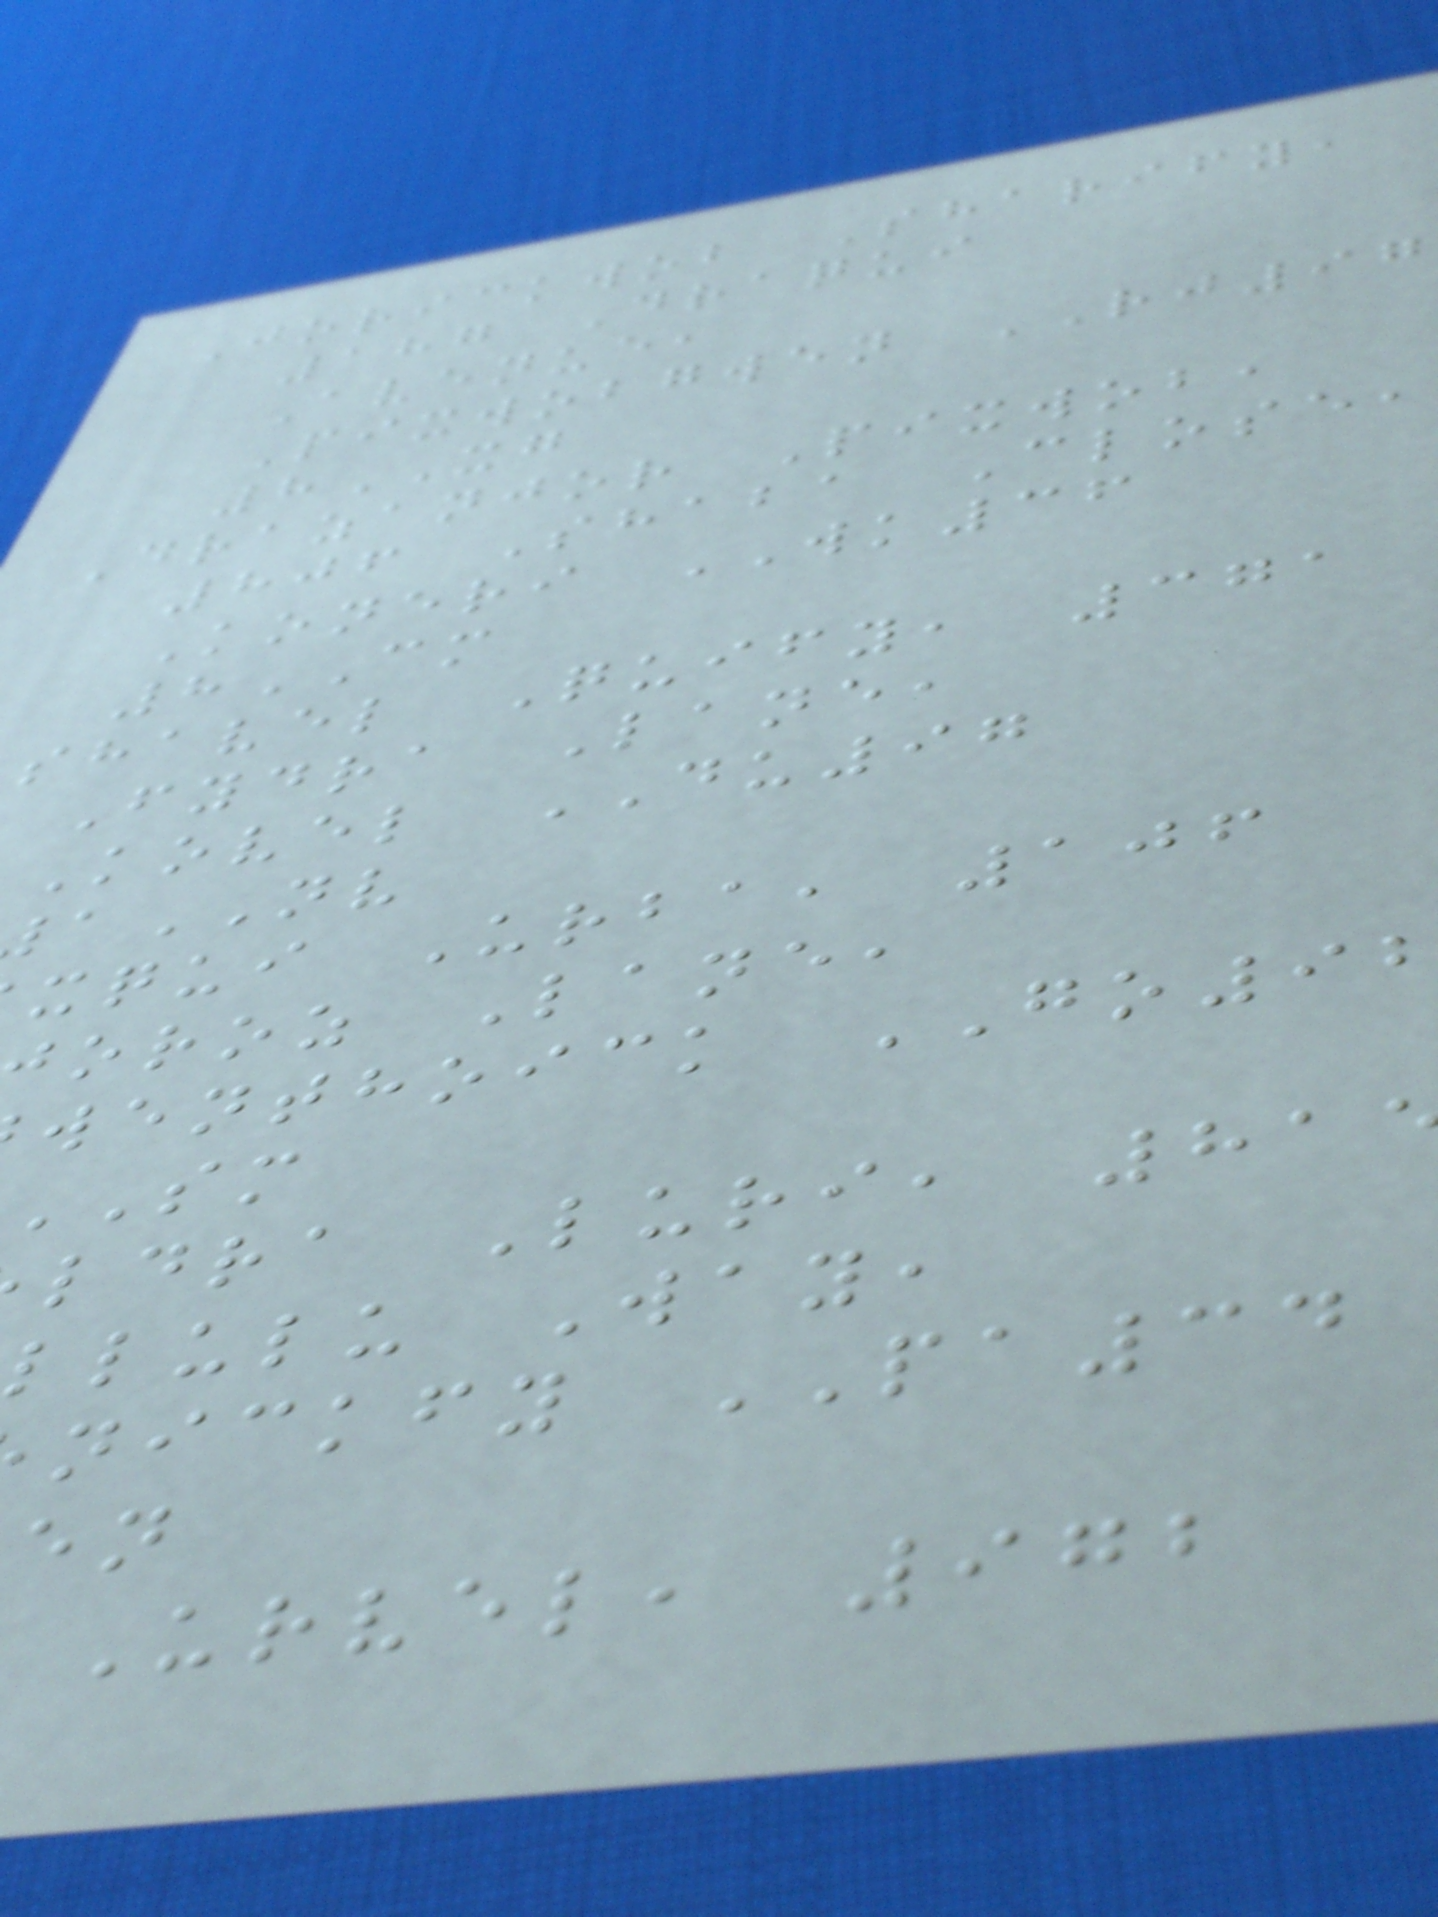Jorickwob Sharify,
187 Draqui
Avenue,
Pixwobgwen RJ97
8XG
Drazanjor Pixwob,
806 Shaba Close,
Koneri WK36
8CM
shavel Quify, 371
Fydra Lane,
Kovel DU97
NV
xqui Urba, 106
oroz Lane,
wenthoick GO9
ldra Luri, 81
llulu Way,
nickfy PA34
Urvel, 972
